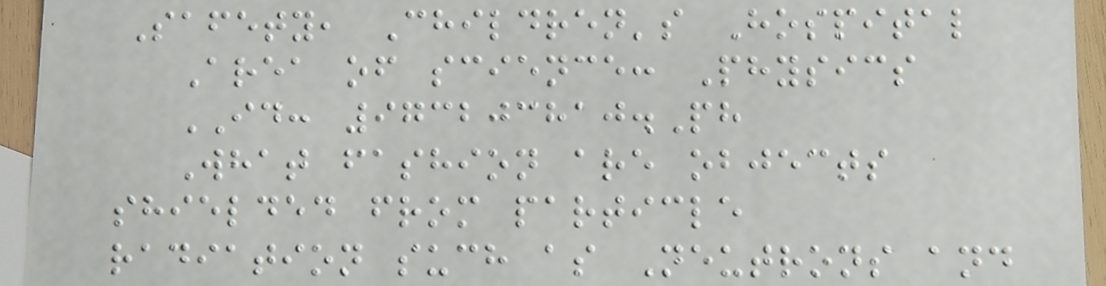Safety, Children's Hospital
Area of science: Physics
ID: 973203810.Ph
What fashion are objects
shielded from particle
radiation such as Neutrons and
